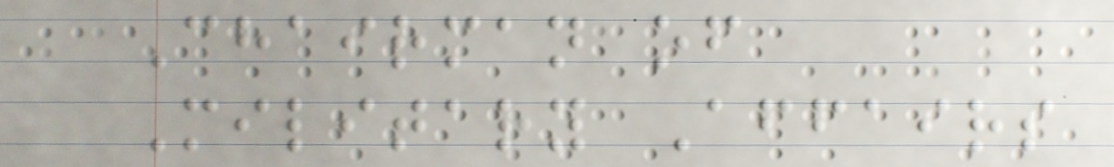Chairman of
Military Affairs
